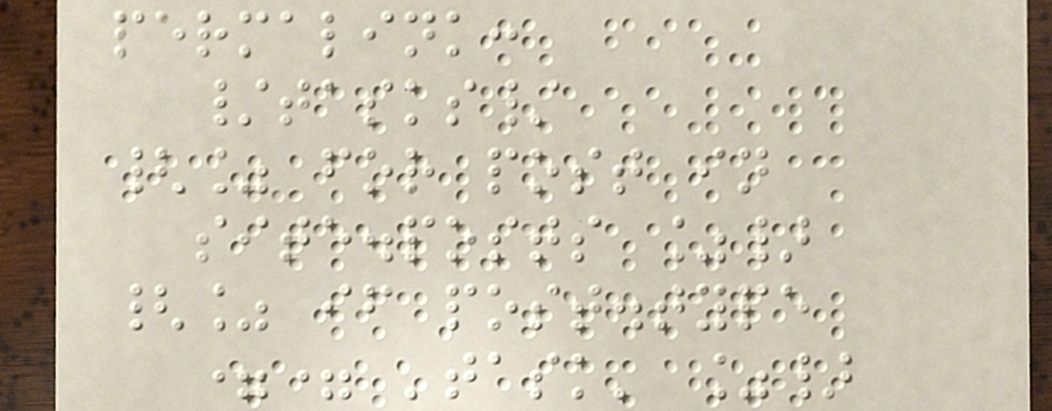permalink:
/tasks/
{% for post in
site.posts %}
{% if post.type
== 'task' %}
